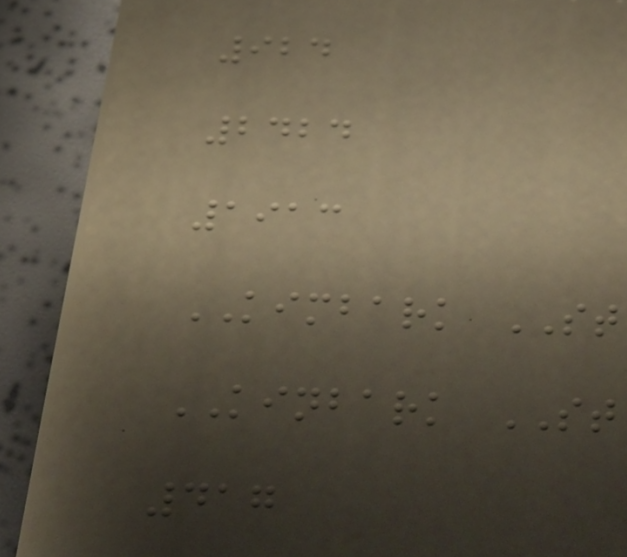924
2424
1913
KIMBARK ST
KINBARK ST
417
